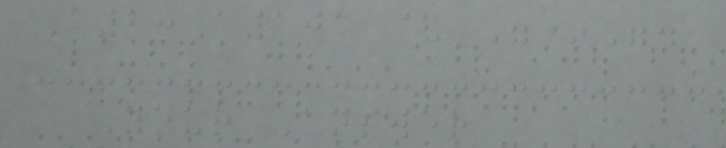A2:A101 & "*".
Your Answer
